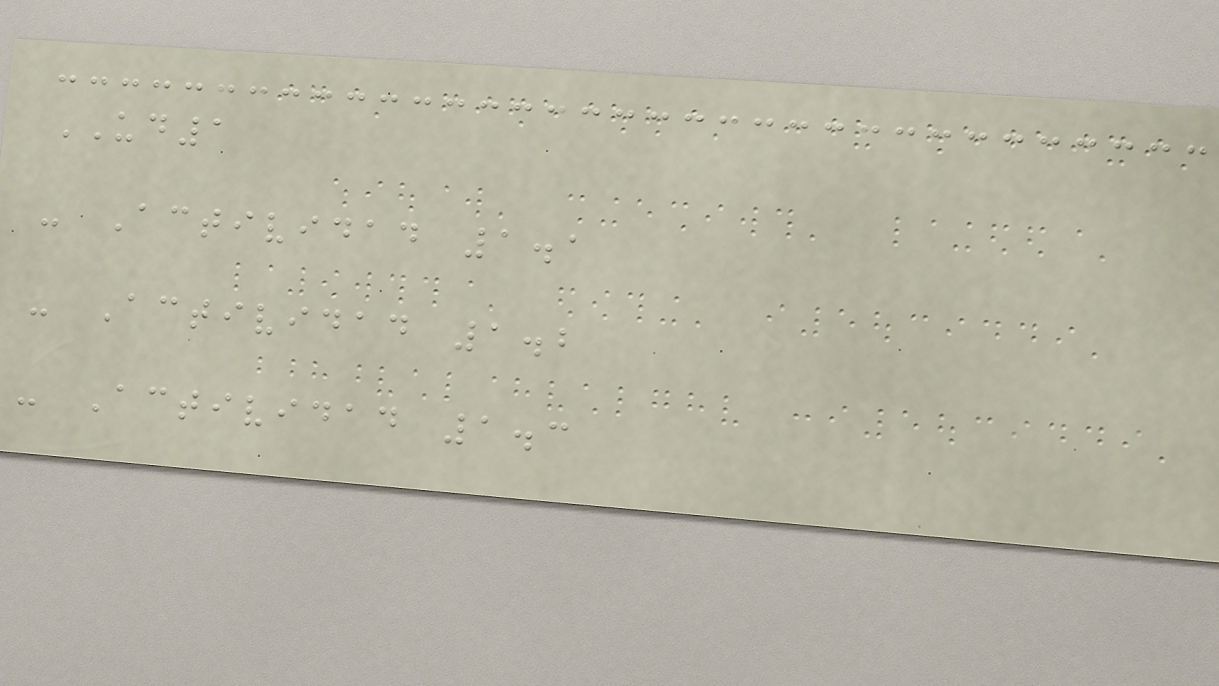UD1
- Actividad 1.1
- Actividad 1.2
- Actividad 1.3
